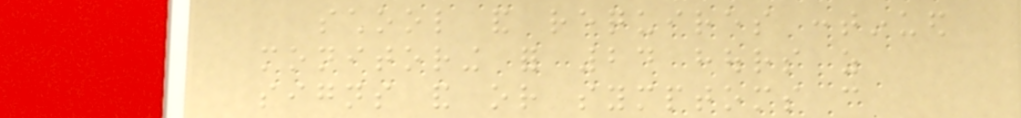school and requires continued
monitoring for 24 hours as
signs and or symptoms can
